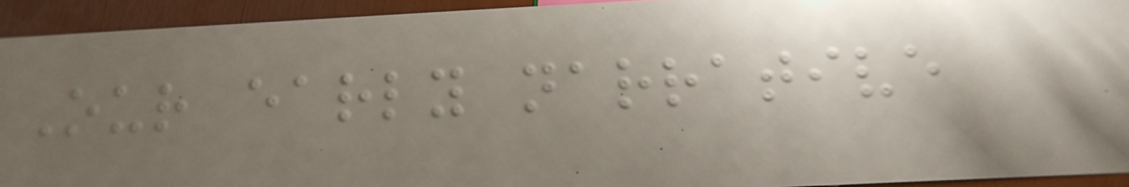Our early narrative
